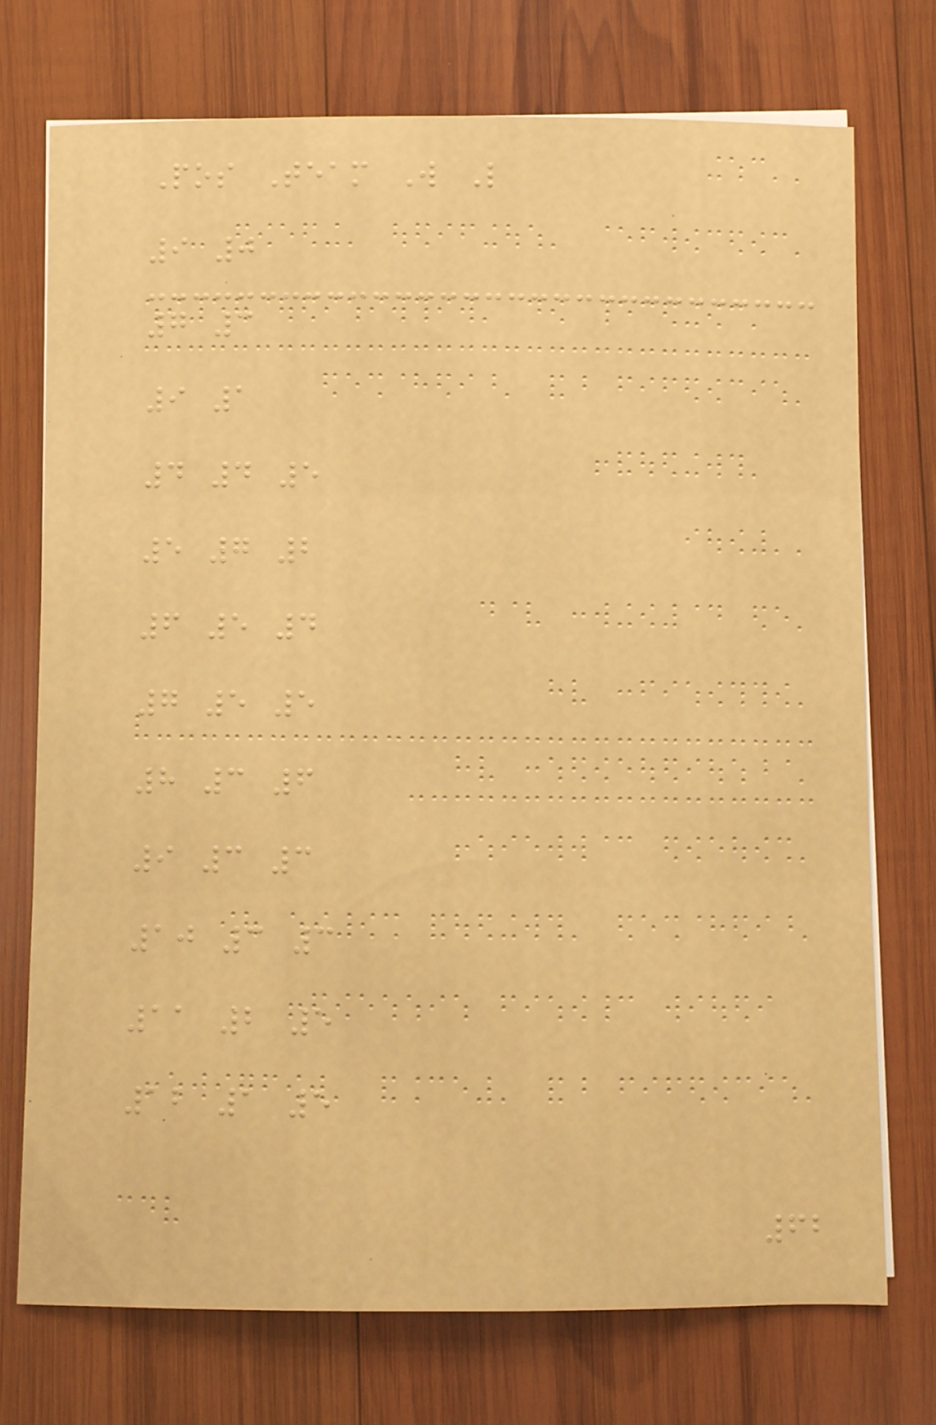Pos Team W L
9 0
7 3
9 1
4 4 5
5 7 2
6 5 4
7 5 5
8 3 6
9 3 3
10 3 3
11 2 5
12 1 5
62
